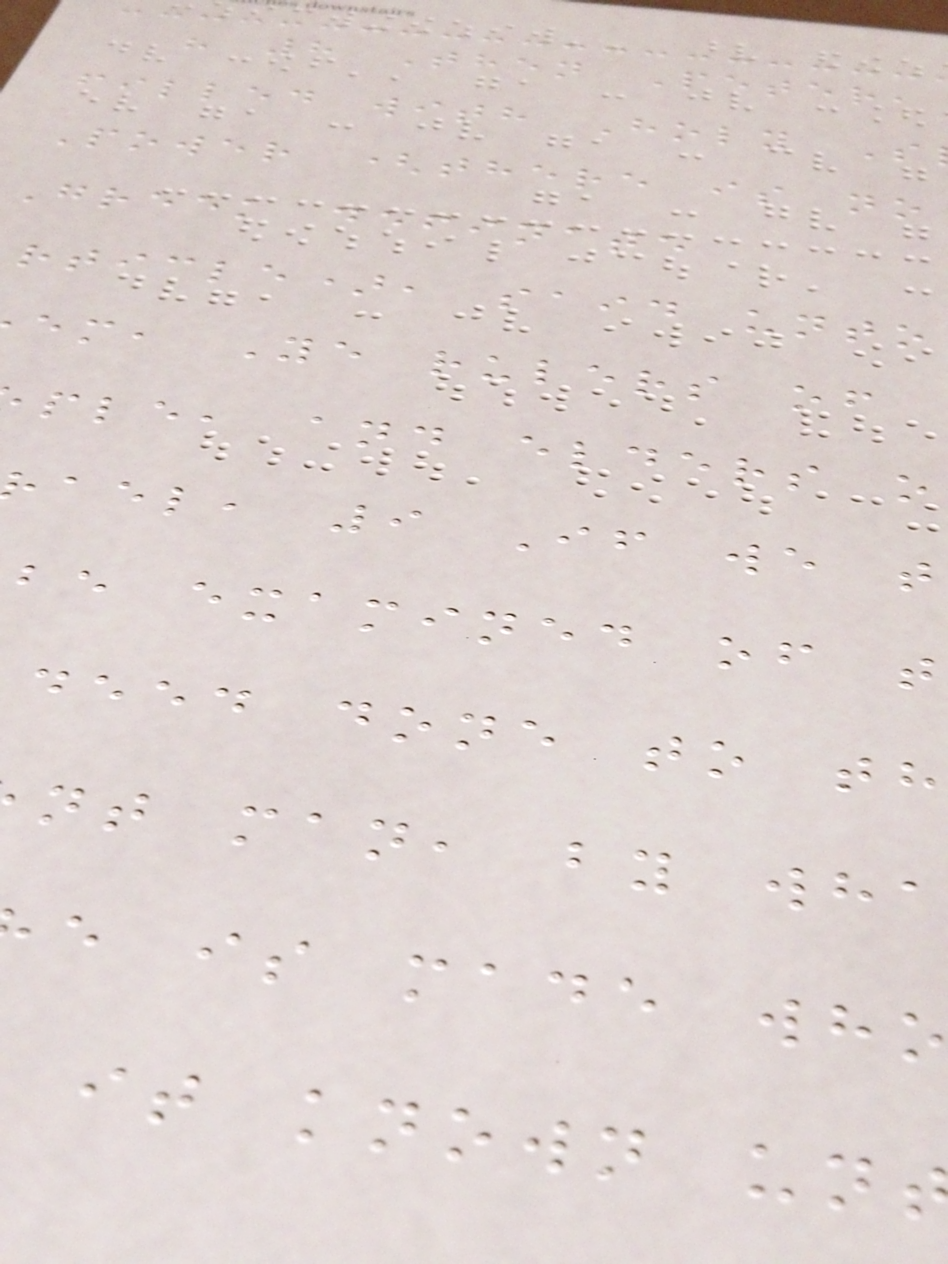" 8 Then Peter,
filled with Holy S
Power (there is no
Greek definate
rticle), said unto
em, Ye rulers of
ple, and elders o
ael, 9 If we t
be examined of t
deed done to th
nt man, by wha
e is made who
it known un
